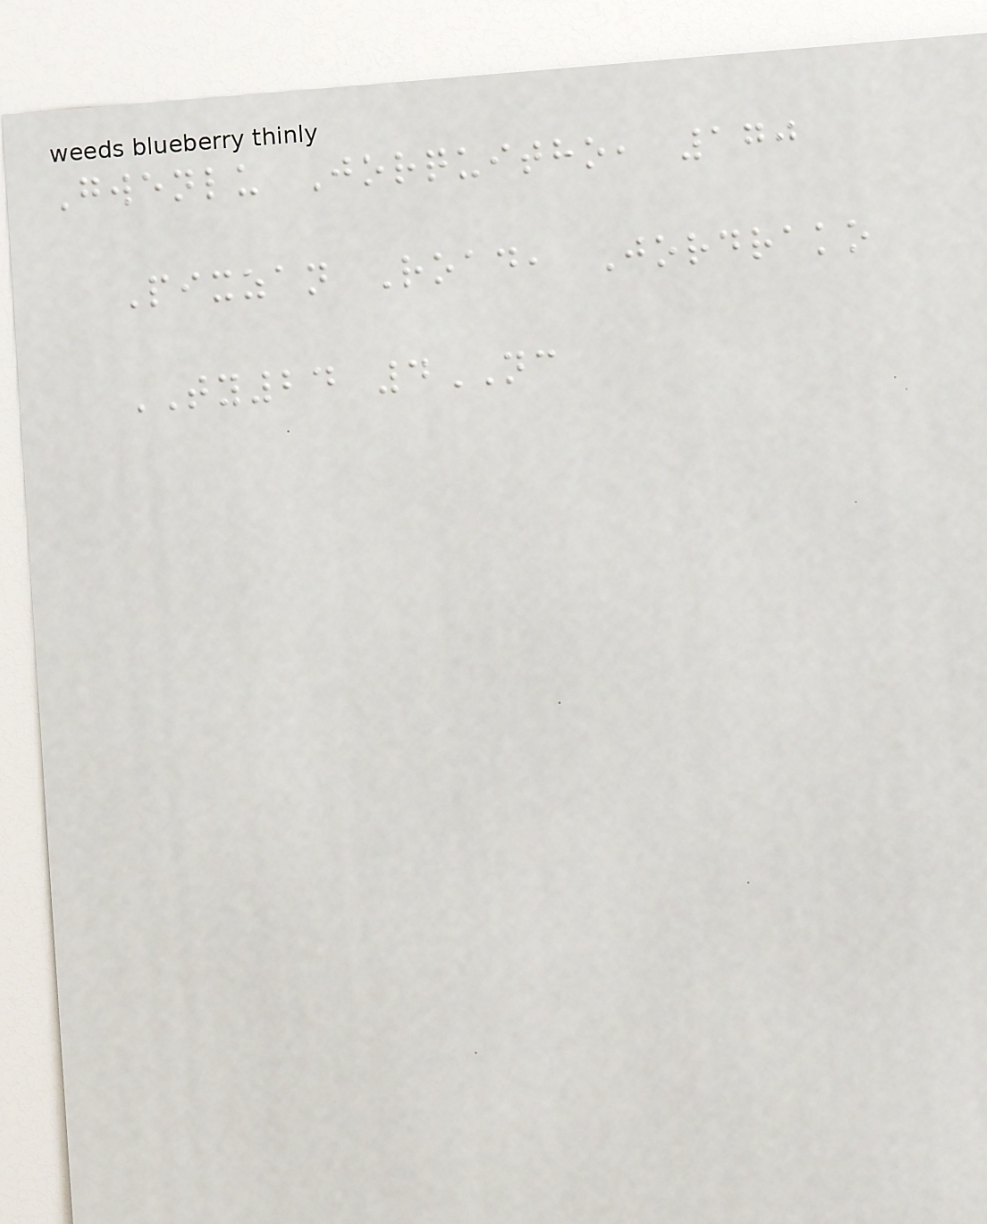Gwenlu Jorquitho, 170
Pixzan Road, Jordrako
TY24 4NC
